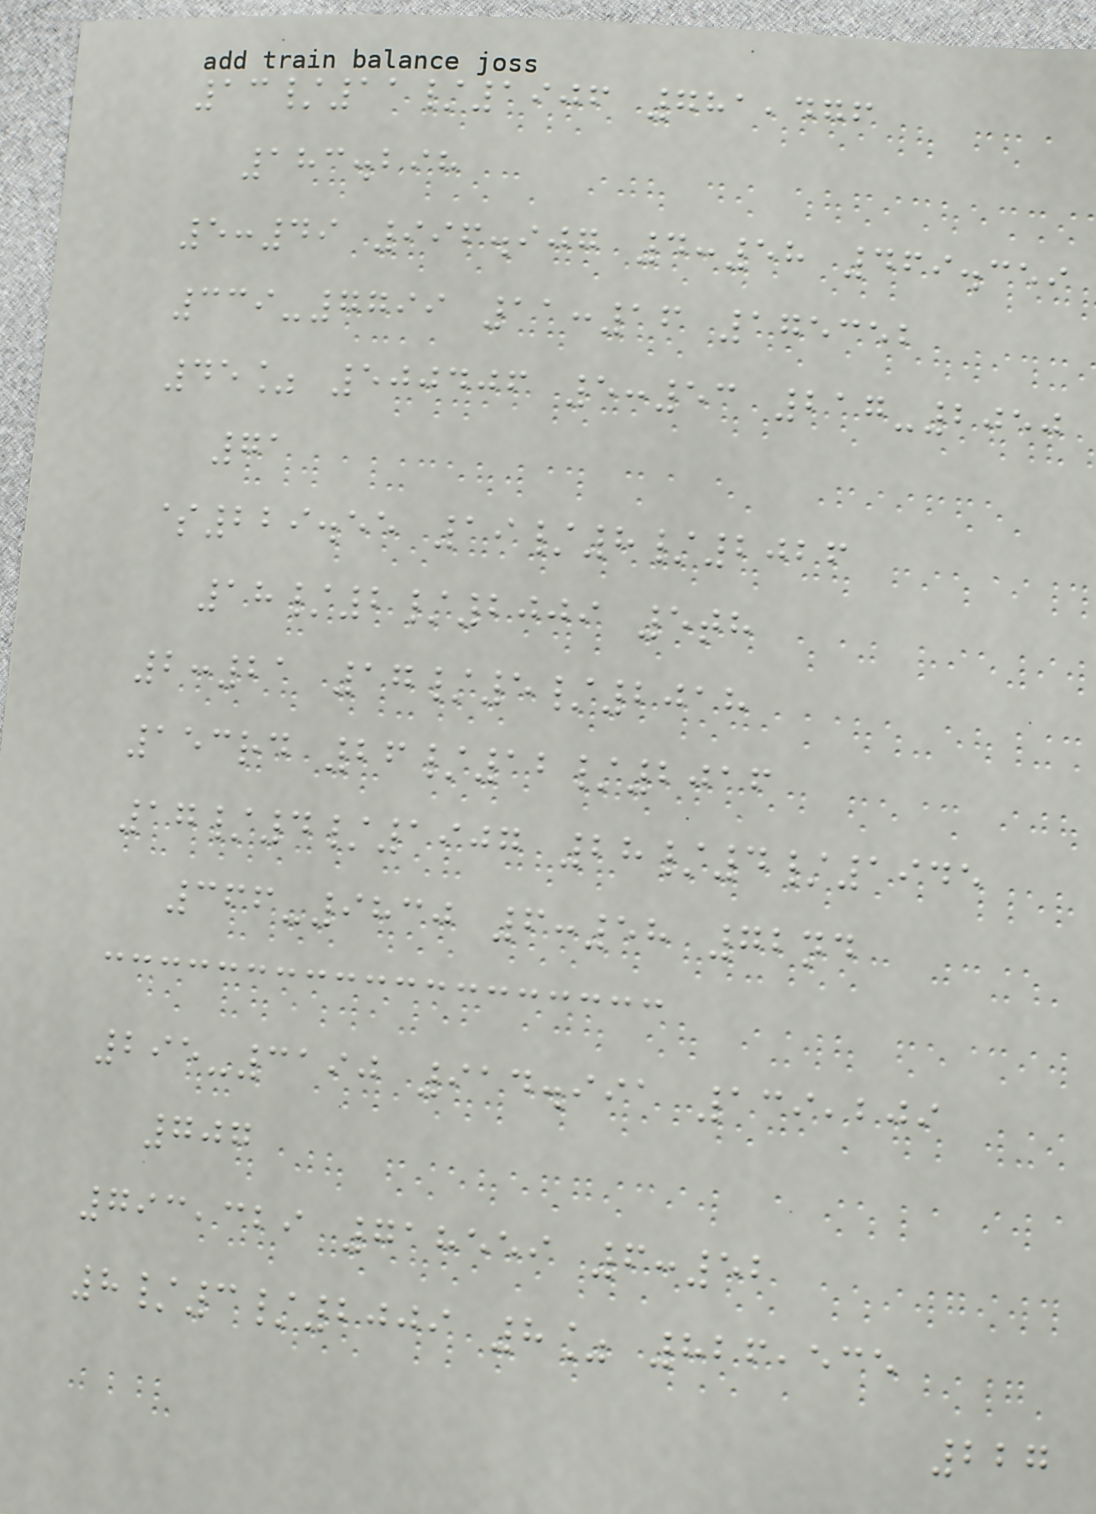13/11/1906 781,476
183.298
5:49 996.907 4:58 469.359
339-7799 11:16 175352
45% 500406 5:53 217-2050
71
$229.55 19/8/2026
18/2/2009 5th
2:21 17/5/2018
153rd 26/12/2016
17/4/1907 28/4/1945
366-9830 6:58 72nd
295-3190 914.991 139,209
707
793,329 718559 6:52
8/3/2009 8% 826,535
227
